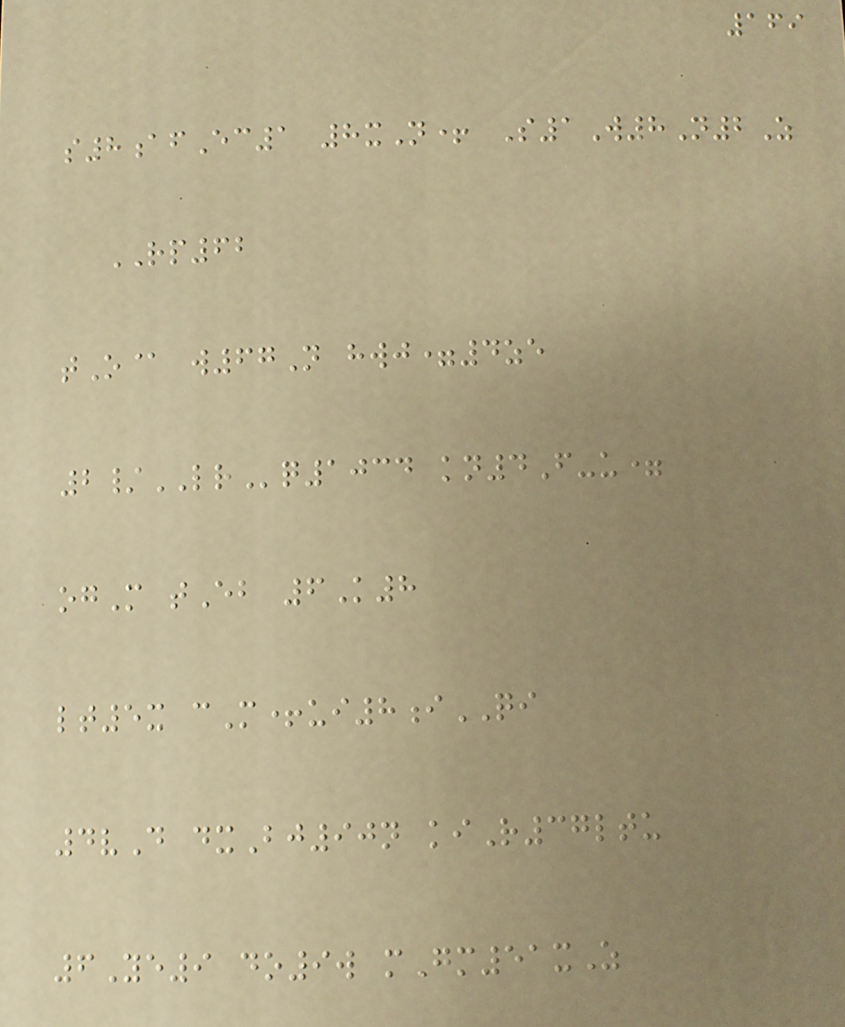169
s8afEc1 8xN+ S1W8N2Z
RP62
tO@ w67N hwj=4ze
2/LRq1034 kn4F-u=
ogM tEb 6K8
lt5x cM+ui8iQI
4vD dxBj90n kiR37ltu
6Ye9 do9w mGm51xZ
